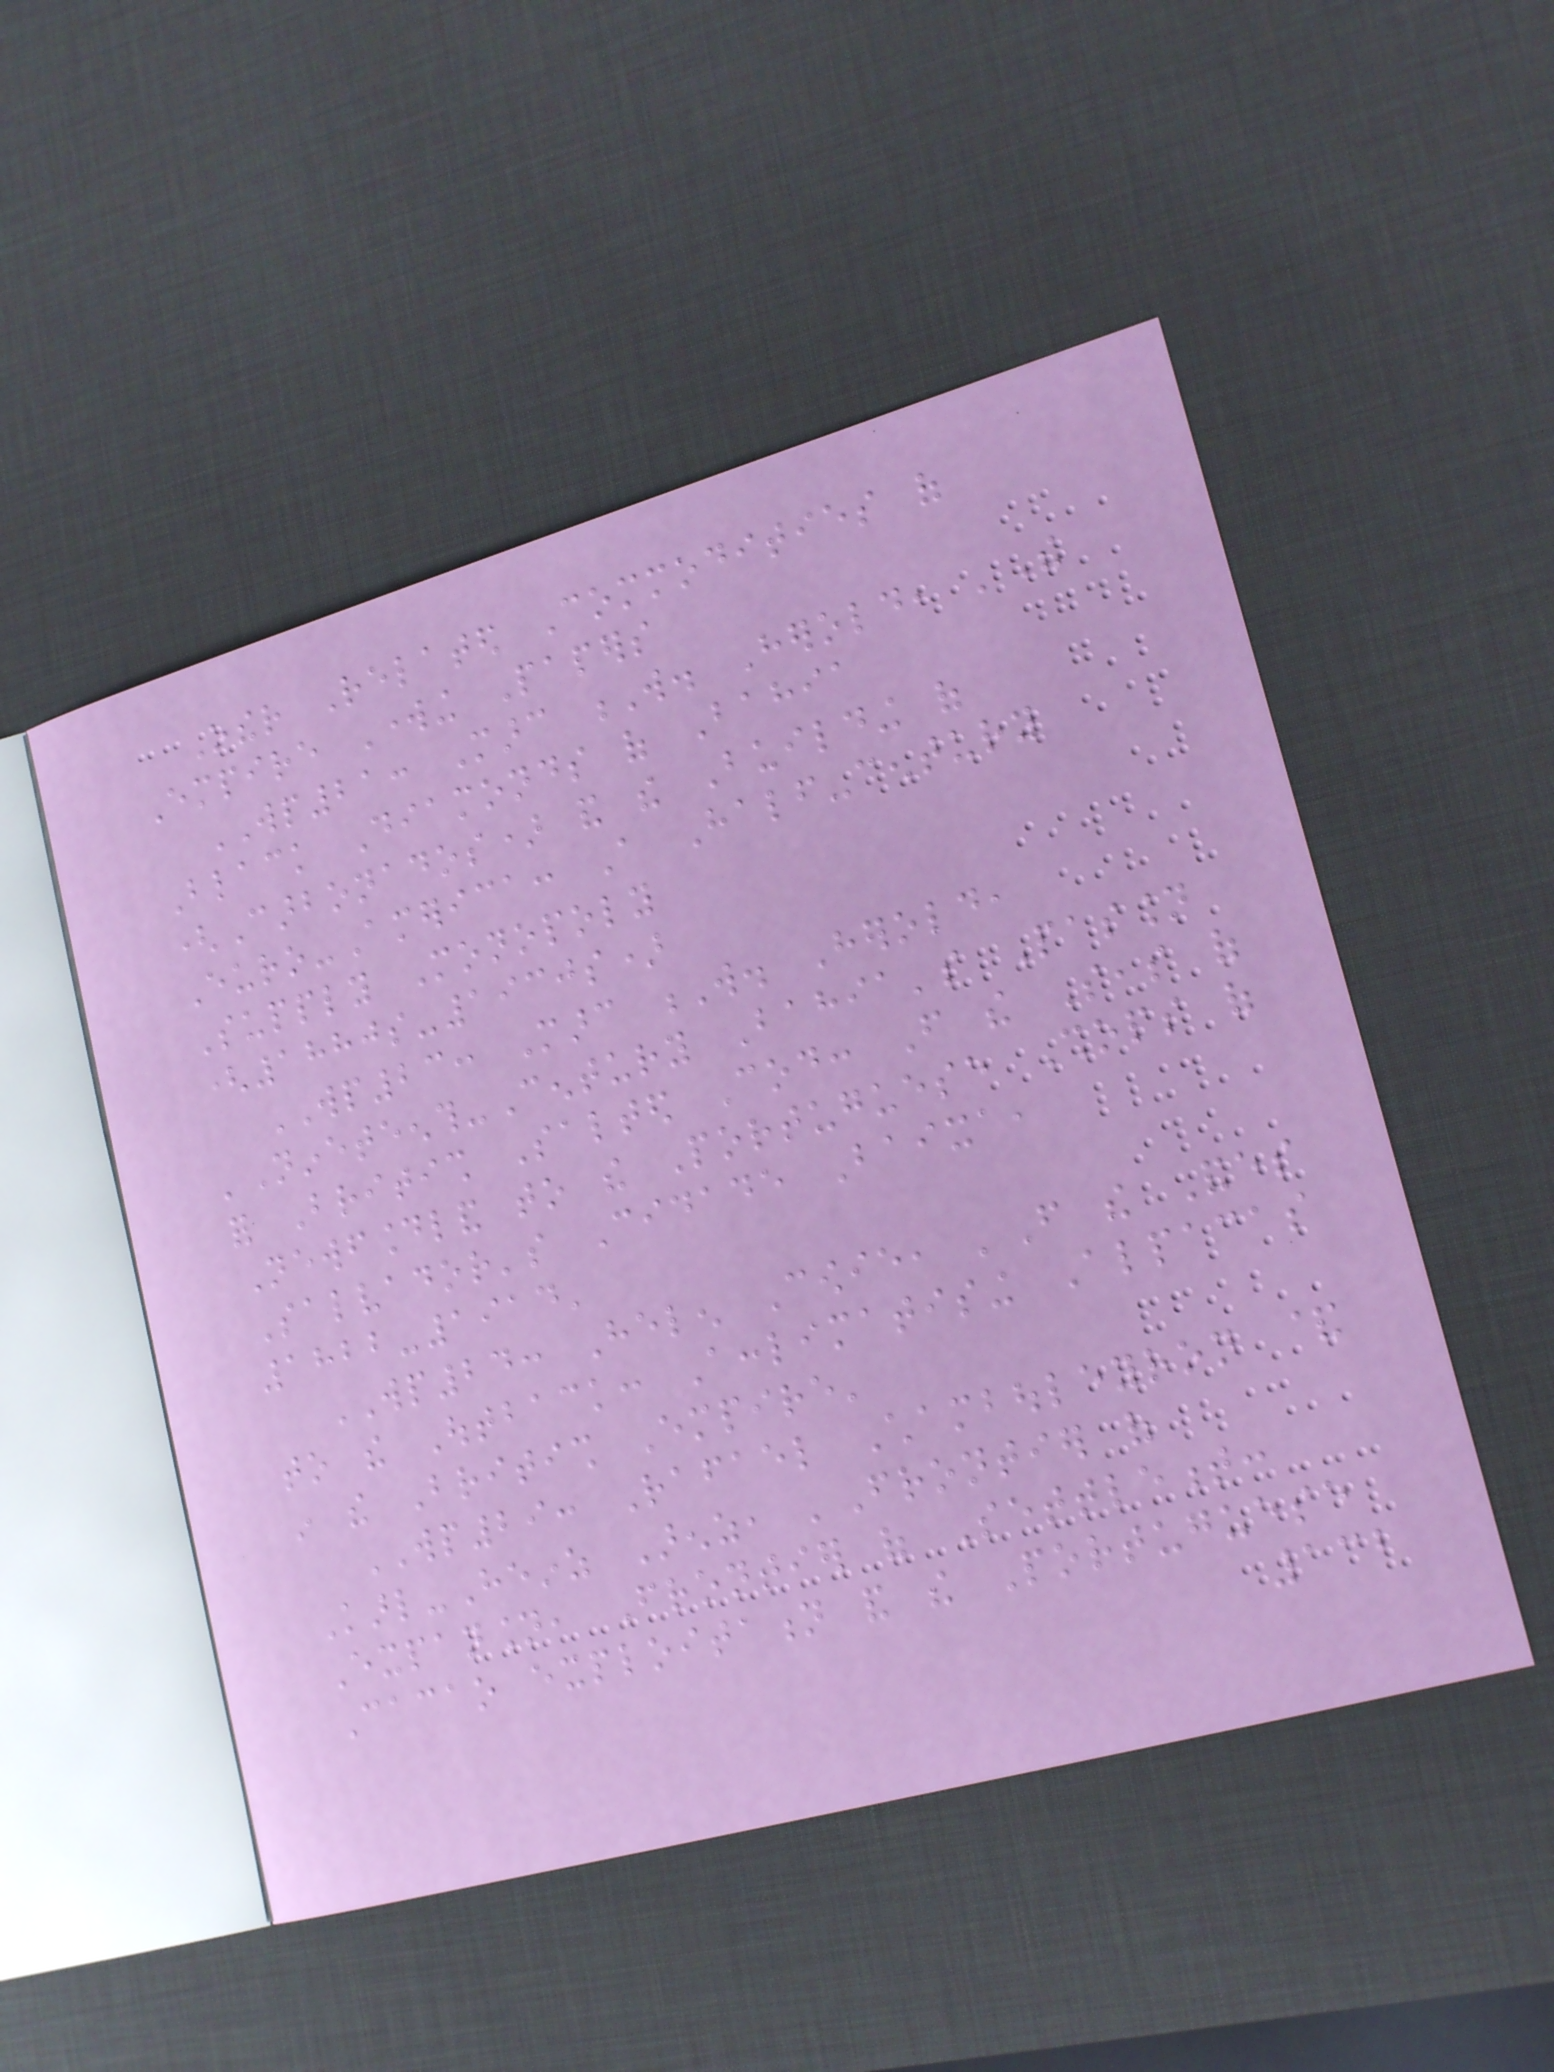Other Related Commodities of
Empire Working Papers
WP21: Marc W. Herold, 'The
Black Diamonds of Bahia
(Carbonados) and the Building of
Euro-America: A Half-century
Supply Monopoly
(1880s-1930s)
WP23: Marc W. Herold,
'Nineteenth-Century Bahia's Passion
for British Salted Cod: From the Seas of
Newfoundland to the Portuguese Shops of
Salvador's Cidade Baixa,
1822-1914'
WP24: Helen Cowie, 'From the Andes
to the Outback: Acclimatising Alpacas
in the British Empire'
WP29: Rafael Chambouleyron &
Karl-Heinz Arenz, 'Frontier of
Expansion, Frontier of Settlement:
Cacao exploitation and the Portuguese
132
